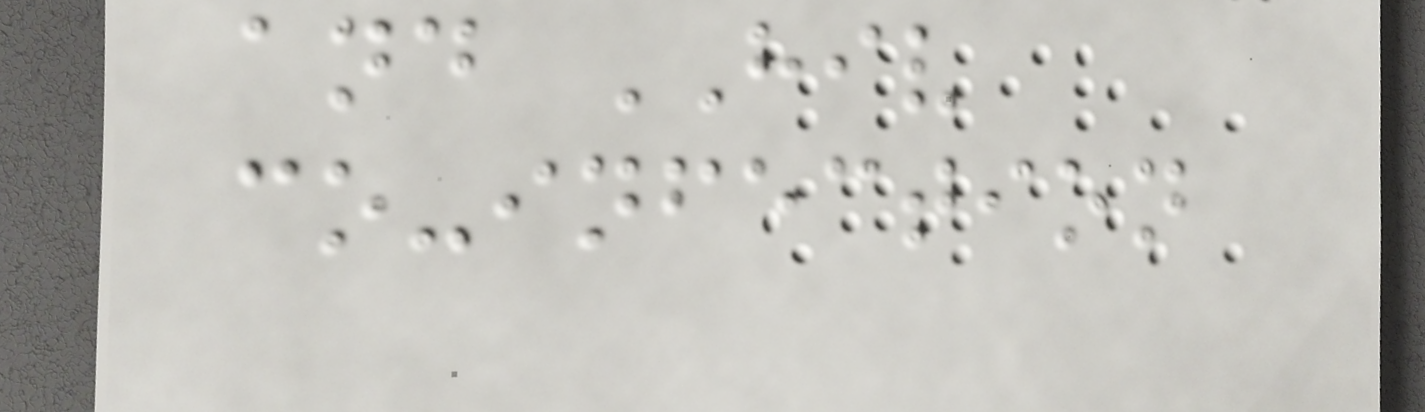and HIV
co-infection
